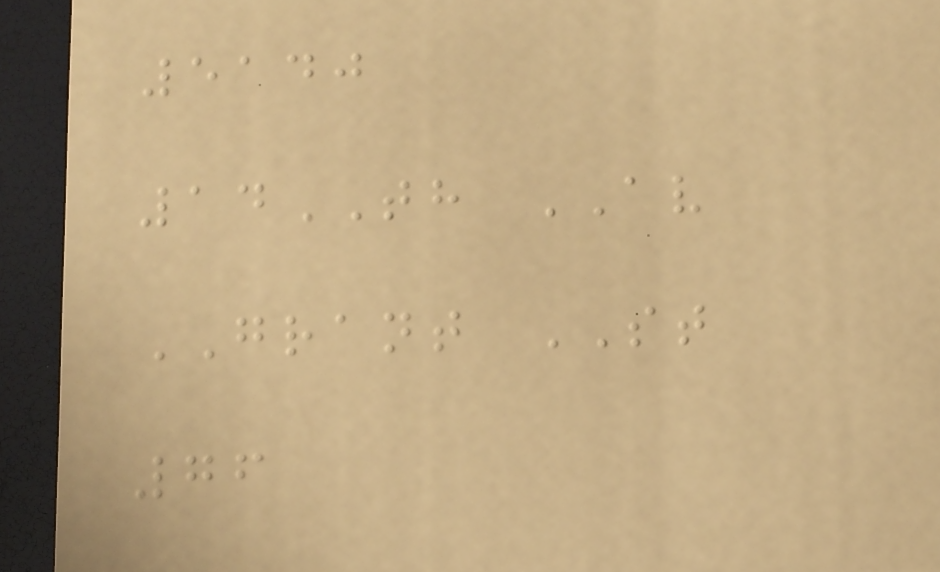5140
14TH AV
GRANT ST
76
